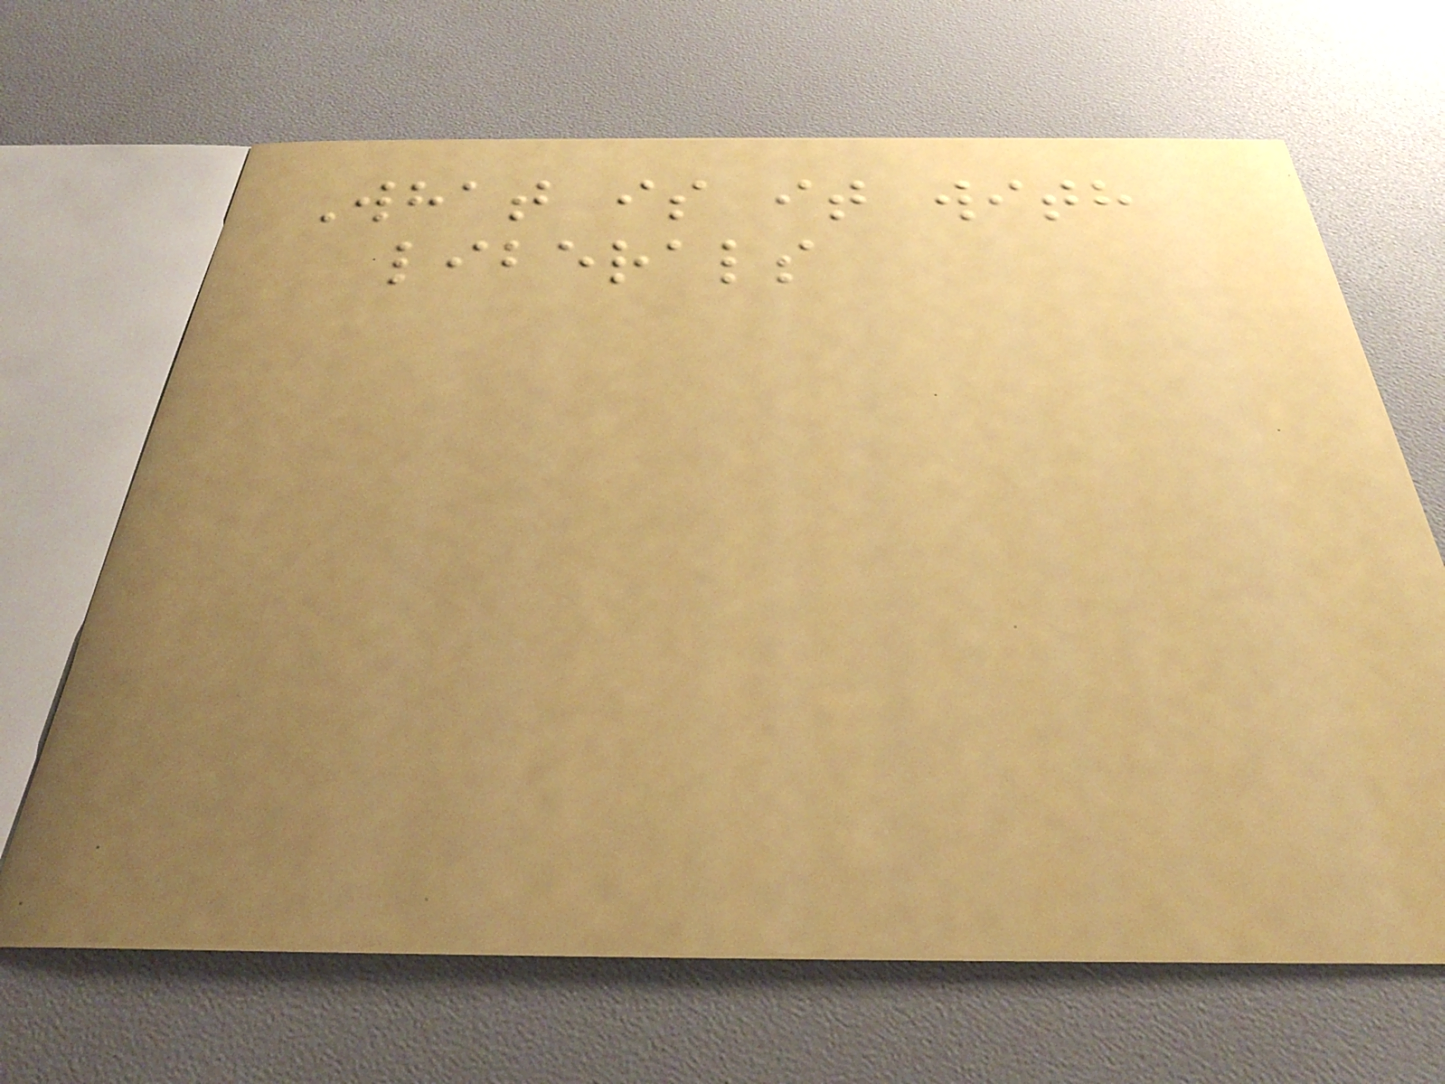What is it with
liberals
